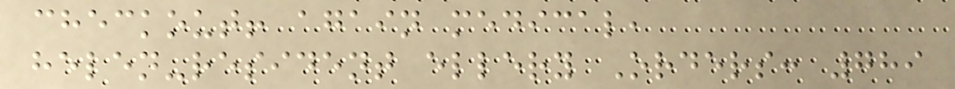checkout! again medical,
helen-resident ellery Orders: 789
